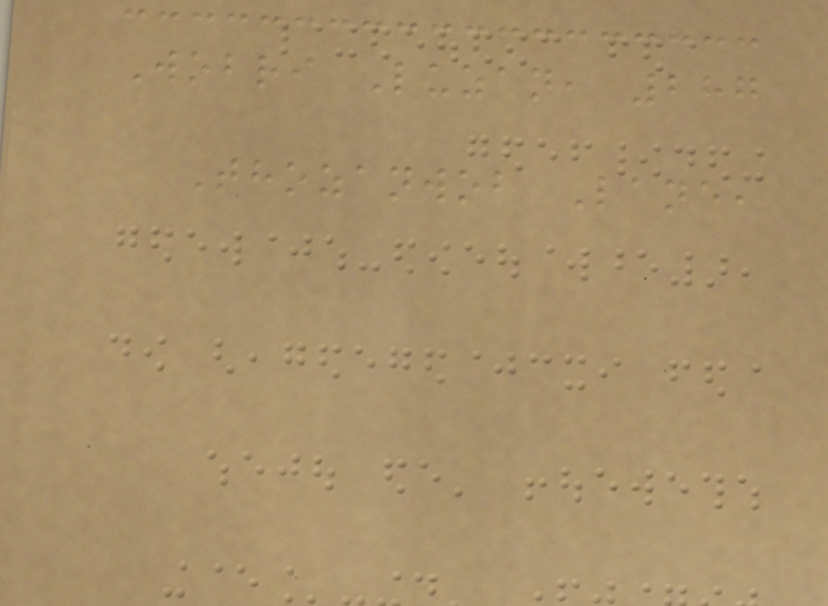Wobri Luzan, 287
Thozanwob Lane,
